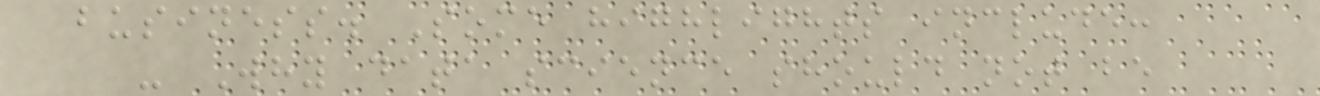business. Some highlights include:
- Why data science should not be
